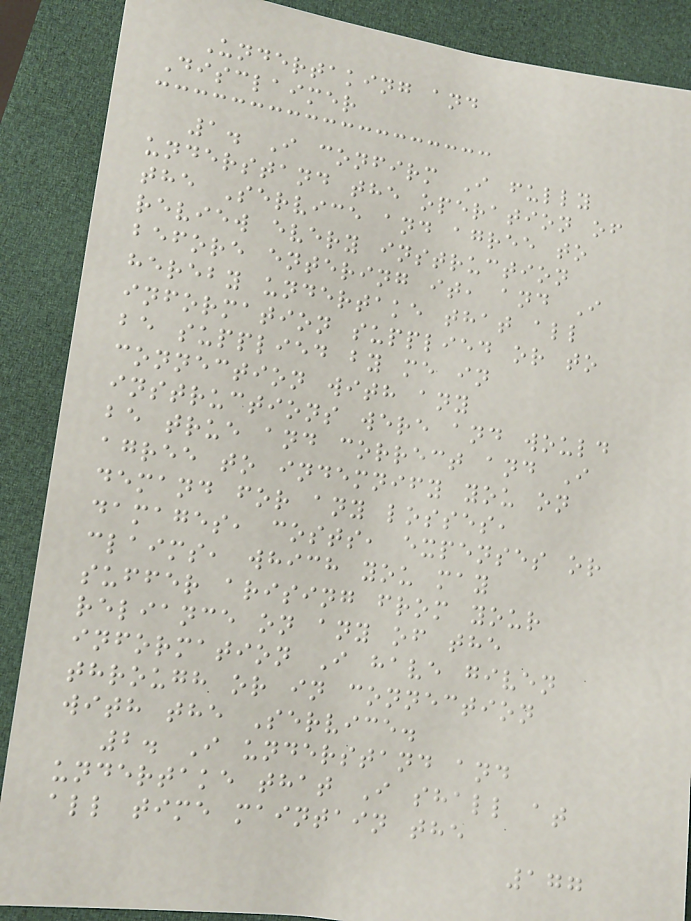Undertaking and
Disclaimer
1. I confirm I fully
understand the operation of
the Service and agree to
review every instruction
before entering it, and I
hereby undertake that all
information supplied or to
be supplied by me in
connection with any
instructions were and would
be true and correct and I
agree to indemnify you on
demand for any losses,
damages, costs, expenses or
claims, which you may
suffer arising from your
reliance on any of the
information I have given
through or in connection
with the Service.
2. I understand and
undertake that I shall at
all time maintain the
177
